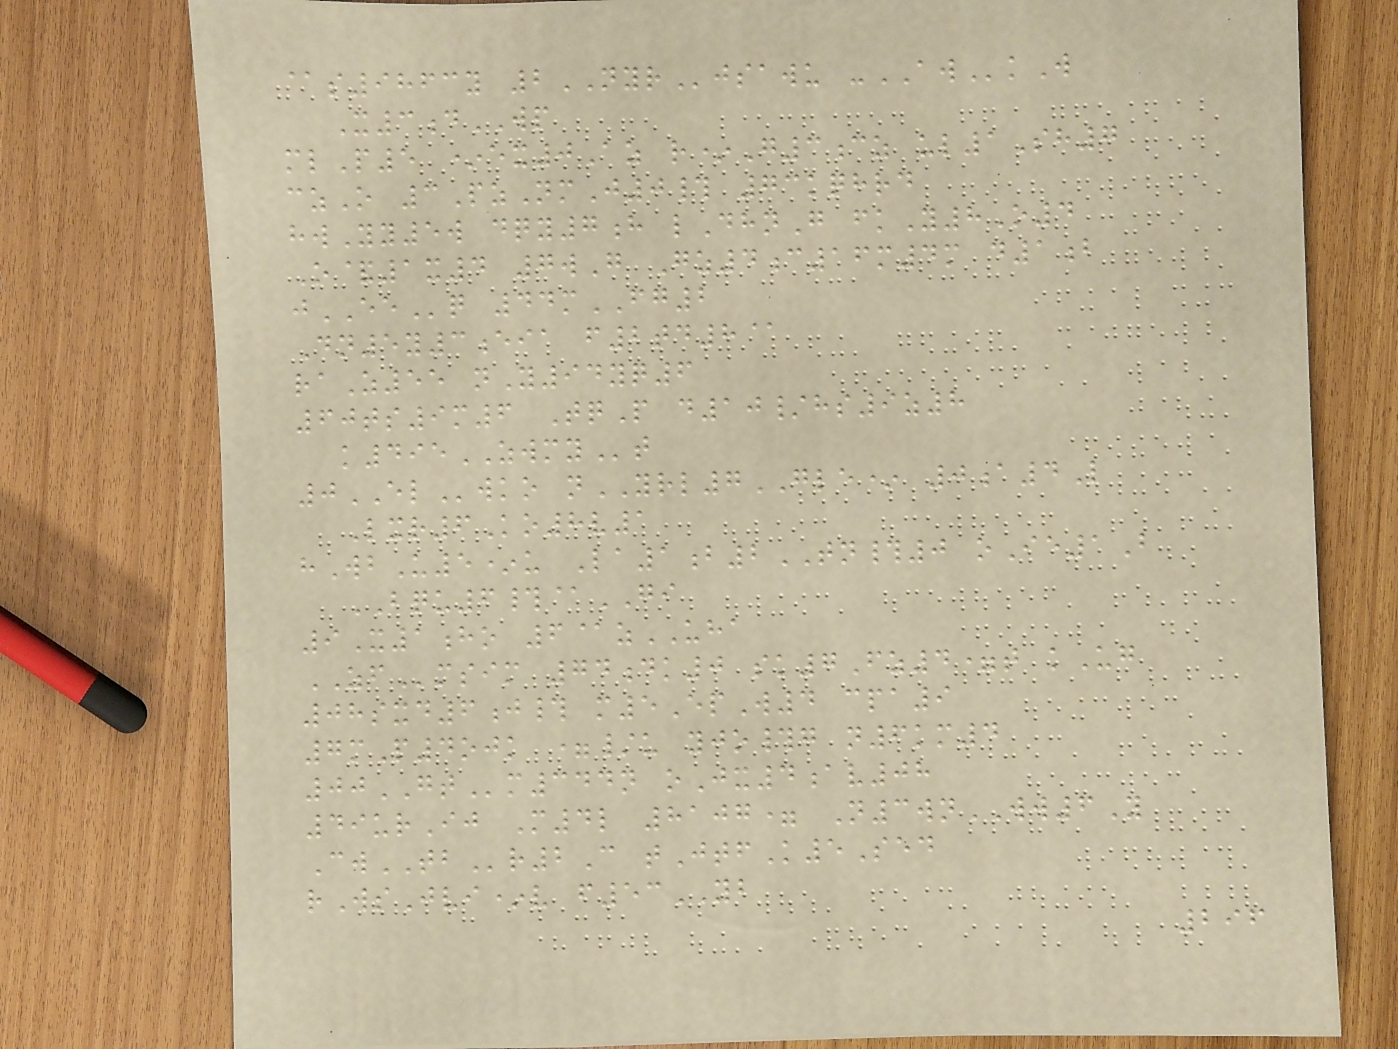@s9863y 2NYRjsawu -AWkW
X3dWP
mlP5 *ex0Az r*G3cz ul1Sh7
czO 3PzNmJ0# 73kqhrd
hwYy5w dqy7h lDhnG fkY8O4
O&1x4 7wG Gz4c16m4m d1b
jEEq 44mFG2
Dn5y3eia f2td8@
raZ55 nY94yq6
60ts9m6 TqP d10/hs9z8
k495ZWMYt
0ELwko nYRL7GLE* 0a4L
Lxr6Ko8v1
hWbU5*u La1b2TN#0 oIe1B
BQU6#@GI
9X1ho 6@zUHA
ZFmsim 74dk0 sk7Fz4=t kUg
08sxd6j# m5EpW4 cpa9
7mP4ojk =/u yjo#g n6km4
00GTm344n oJx4av08
49urIj M4l 8107= N3wnWW6Y
CwTBr2C tJtfK5Sed
rWsJvi*v f53YB
296
